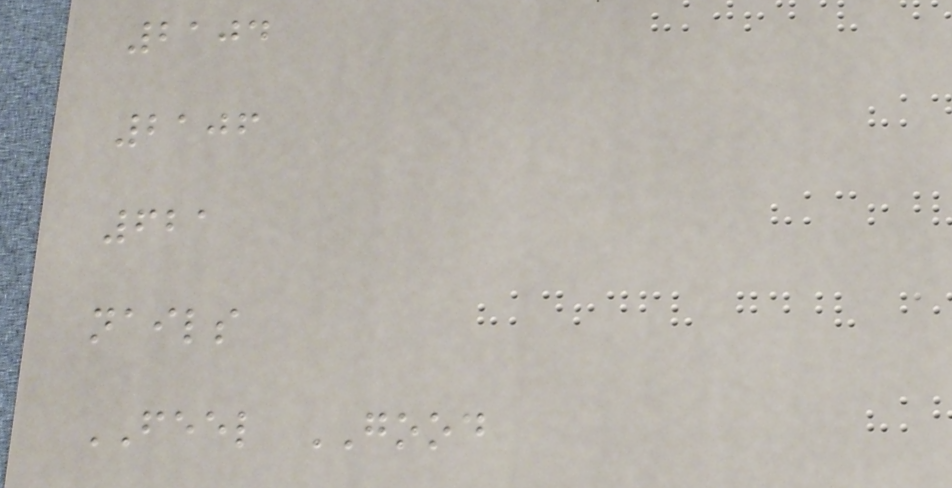2104
2106
621
nails
FEEL GOOD
